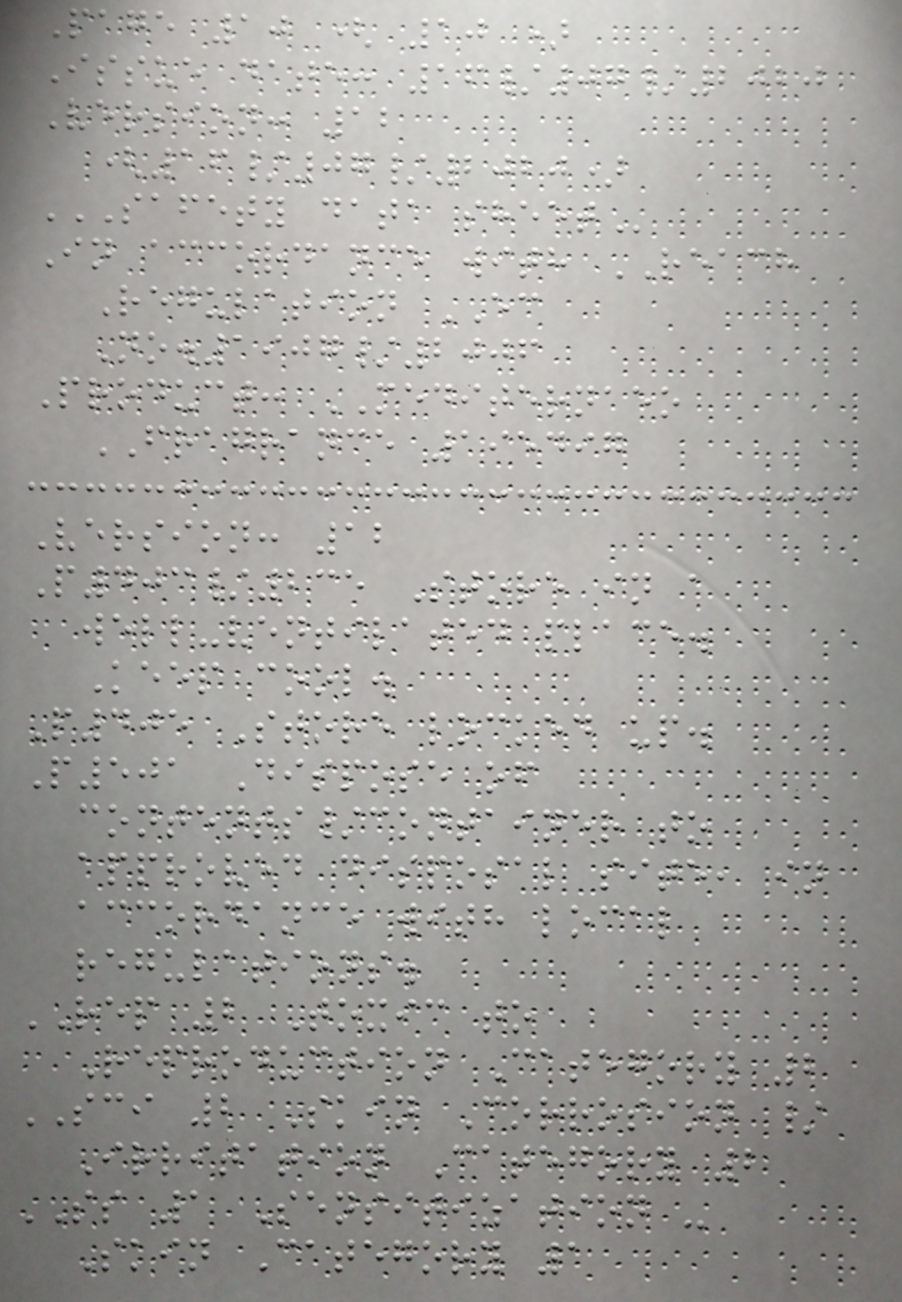Page 10 ( 10 )
Issue date: 16/07/2020
Version: 12
(16/07/2020)
SAFETY DATA SHEET
In accordance with REACH
Regulation EC
No.1907/2006
Product: MEDITERNAEO
FRAGRANCE 195497
Version: 12
P403/235 Store in a
well-ventilated place.
Keep cool.
P405 Store locked up.
P501 Dispose of
contents/container to
approved disposal site, in
accordance with local
regulations.
REP 2 Toxic to
Reproduction Category 2
SCI 2 Skin Corrosion /
Irritation Category 2
SS 1 Sensitization -
Skin Category 1
